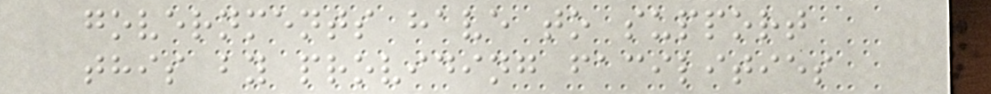governments have to support
this by providing facilities
